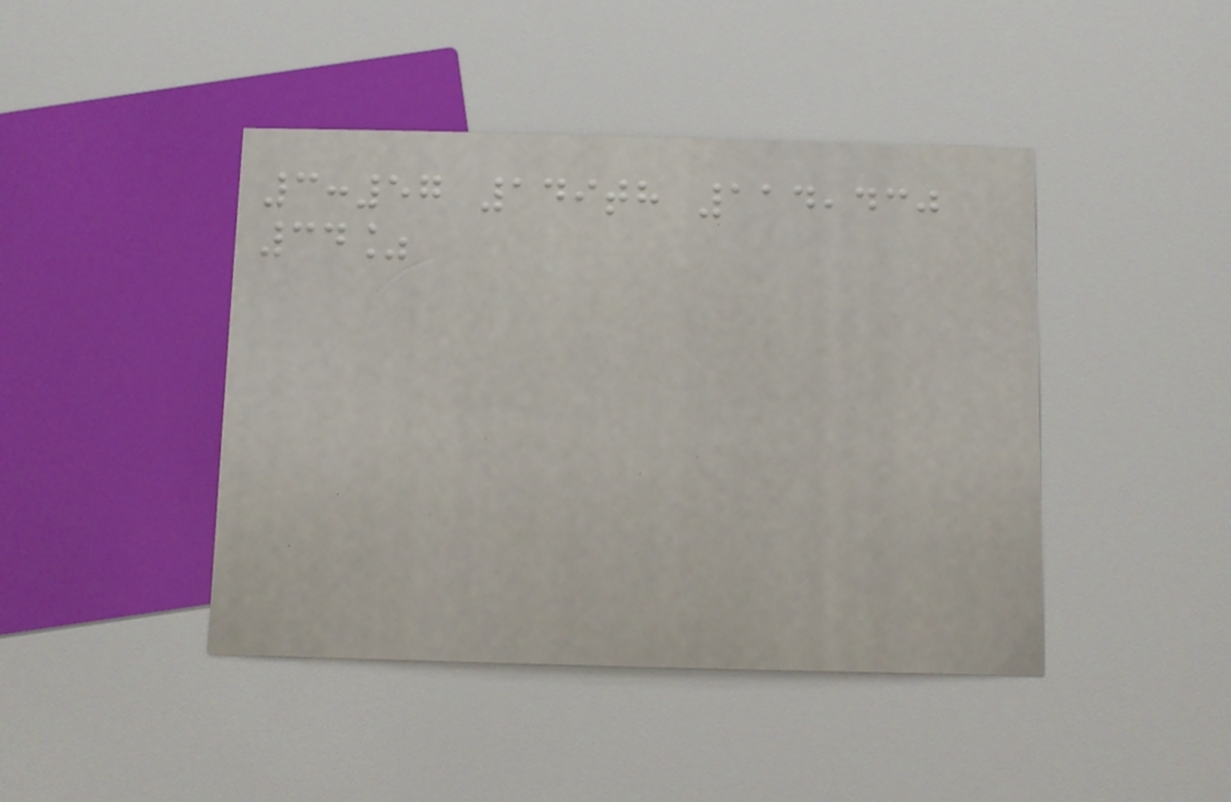3:57 149th 114,430
34%
